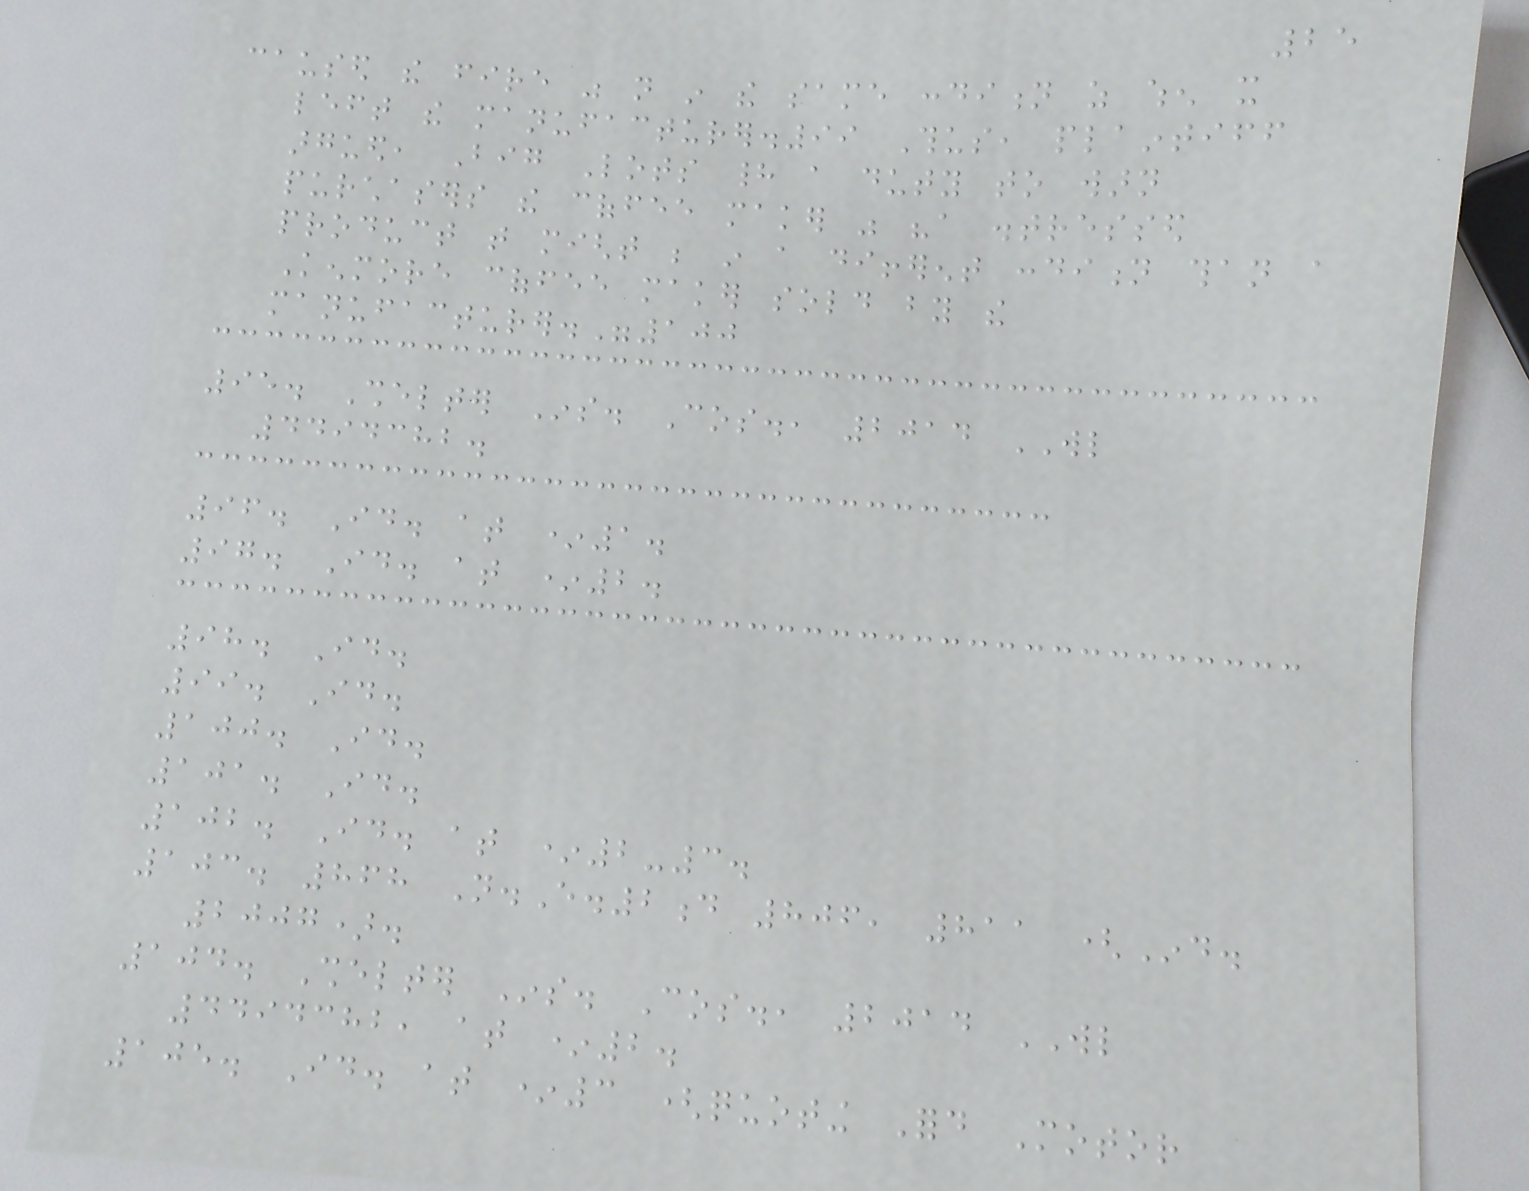25
caused the fire was not in the same condition as when it
left the manufacturer.99 Thus, plaintiff
argued, Big Lots had a duty to warn
purchasers the coffee maker was "a distressed
product that might be in a different condition than a
Kenmore coffee maker sold by the
manufacturer."100
95. Shelter Ins. Cos., 2014 WL
4494382.
96. Id. at *1.
97. Id. at *2.
98. Id.
99. Id.
100. Id.
101. Id.
102. Id. at *2-3.
103. 868 N.E.2d 806, 811 (Ind.
2007).
104. Shelter Ins. Cos., 2014 WL
4494382, at *2.
105. Id. at *3 (quoting Ford Motor
